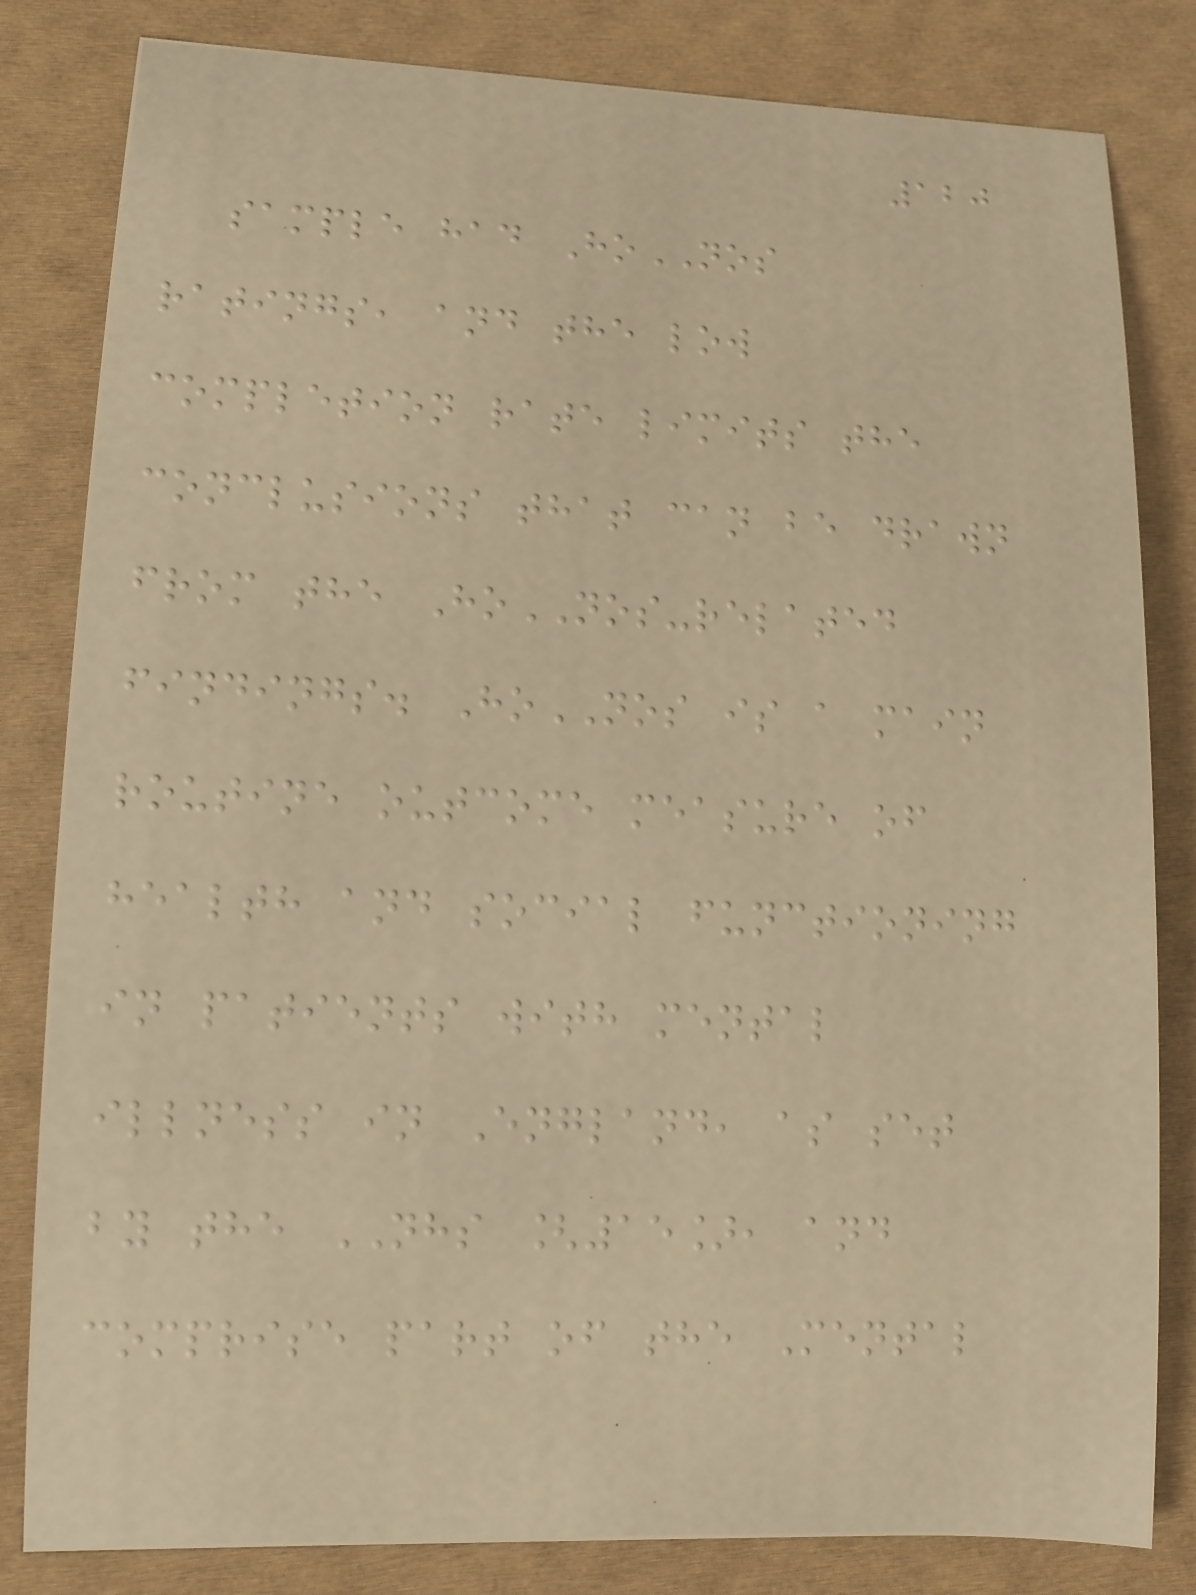120
sample had HoNOS
ratings, and the low
completion rate limits the
conclusions that can be drawn
from the HoNOS-related
findings. HoNOS is a main
routine outcome measure of
health and social functioning
in patients with mental
illness in England, as set
by the NHS [15], and
comprise part of the Mental
